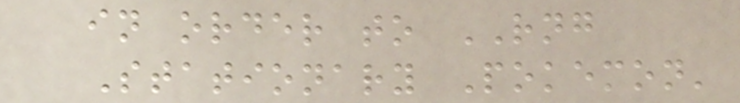in order to RNG
Stationary Pokemon'
